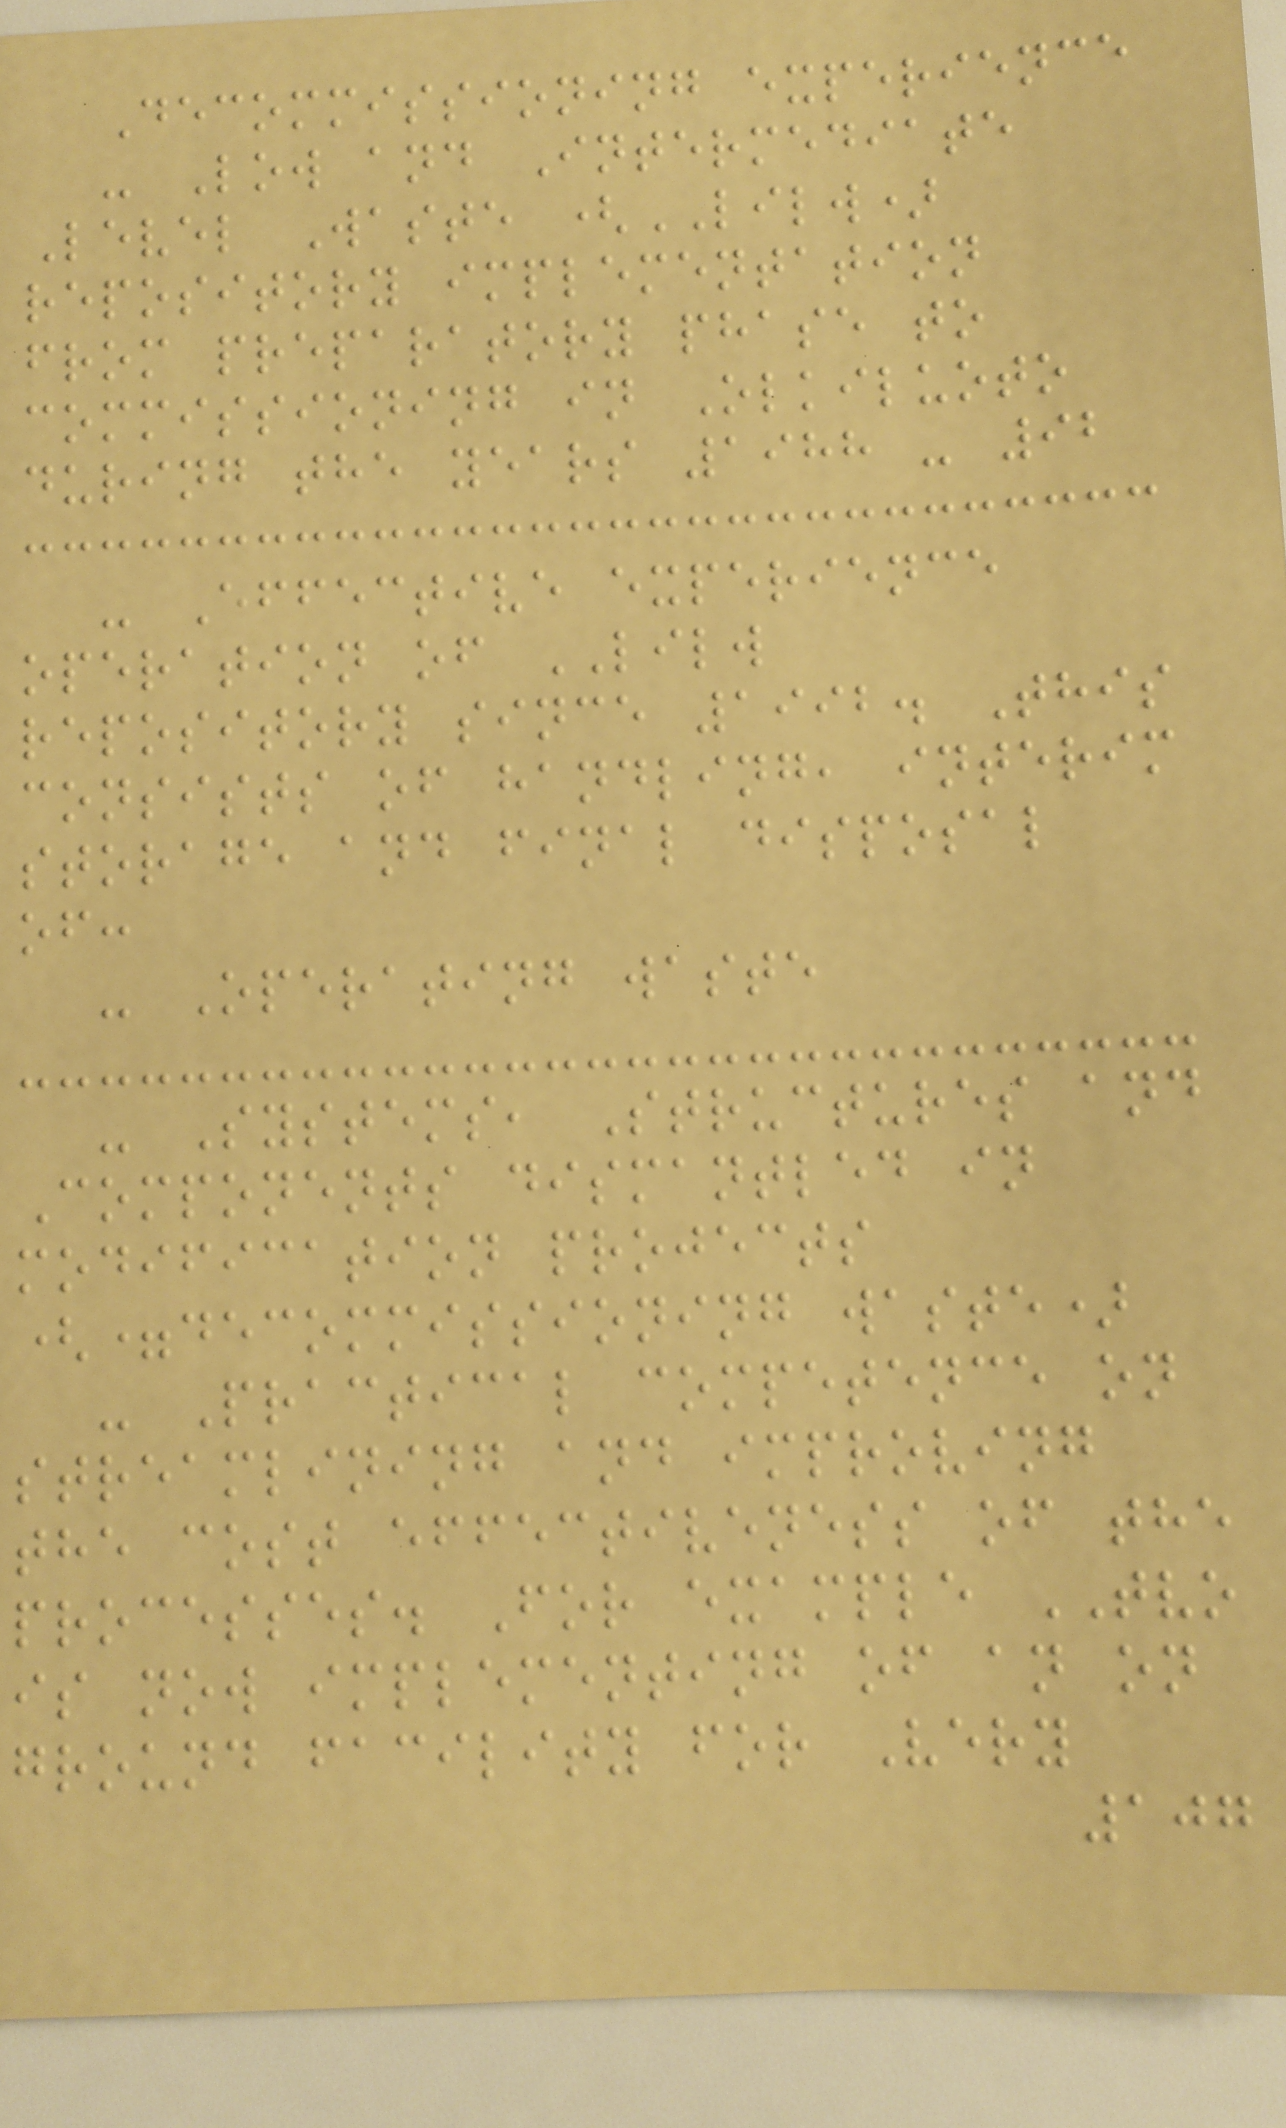Decommissioning experience
- Low and Intermediate
Level Waste (LILW)
repository implementation
from preparatory phase to
commissioning in Olkiluoto
during the years 1988 - 92
- Effective experience
operation of LILW
repository since 1992. This
consists of handling, interim
storage and final disposal
of:
- Operating waste
- Systems, Structures and
Components dismantled in
modification projects
(=decommissioning waste)
- Practical competence on
streamlining and improving
the cost effectiveness of the
processes. For example TVO
is now implementing of an on
ground facility for Very
107
